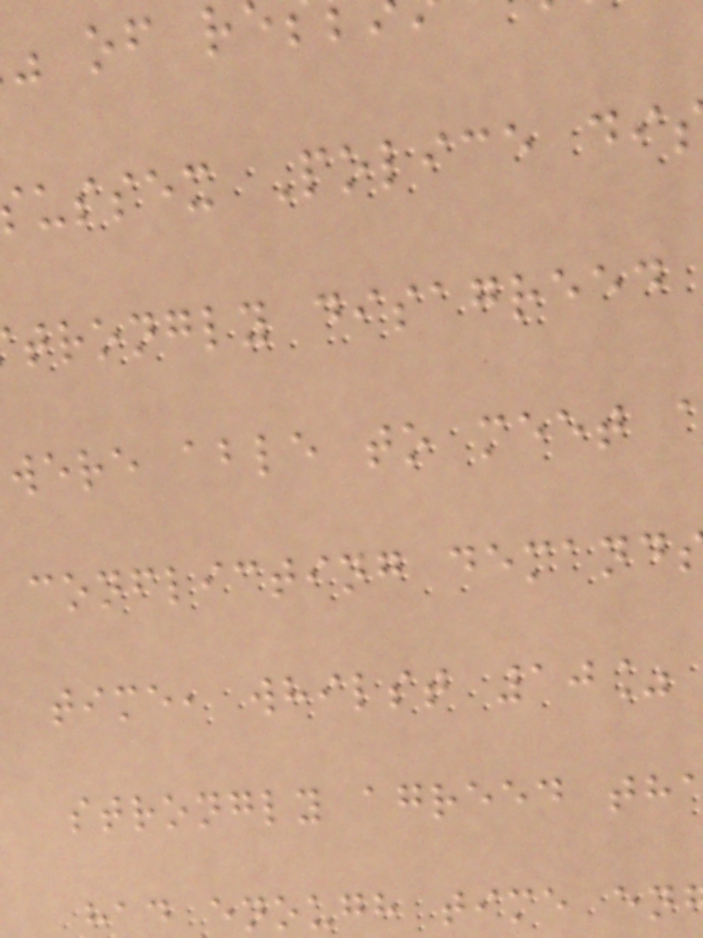ussex Police di
trongly disagreed
were able to meet
conflicting demand
time, whilst 10%
strongly agreed th
had enough time en
